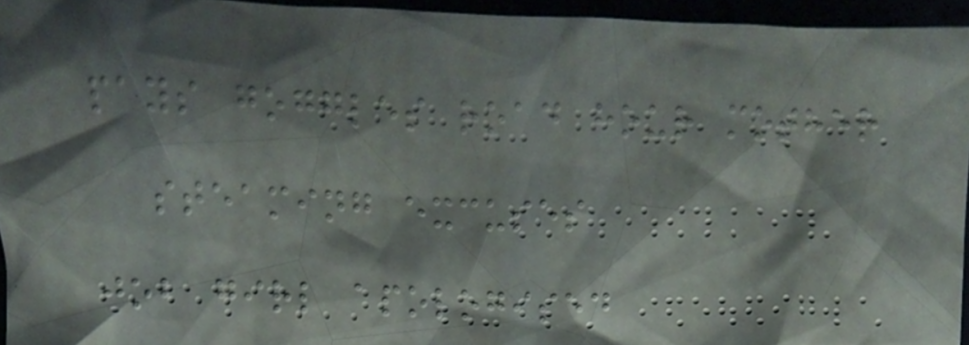pays goggles road hour mother
steaming excuses
job girl apologised
